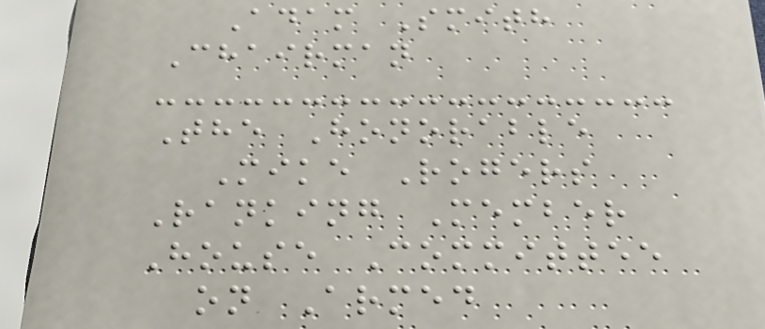Adam Smith
Chairman
The Honorable
Mike Rogers
Ranking Member
House Committee
on Armed
